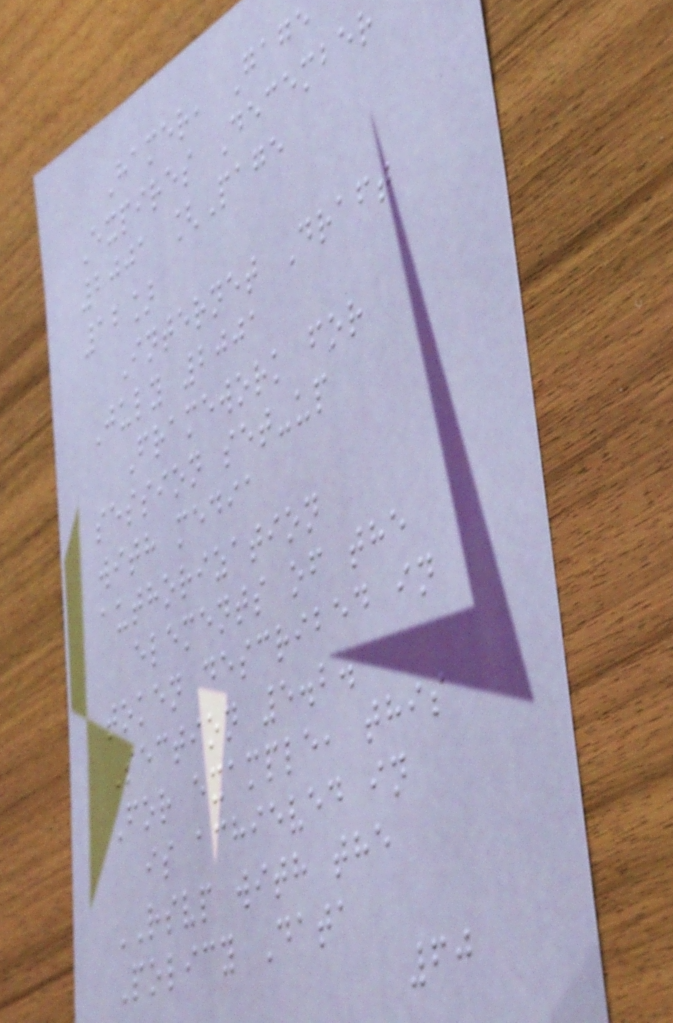Hamer, Gage
Expires December
2001 [Page
12]
Internet Draft
July 2001
Framework for
session set-up
with media
authorization
elements of the
token described in
Section 5.2.
For example, this
is achieved in
RSVP with the
Policy Data
60
